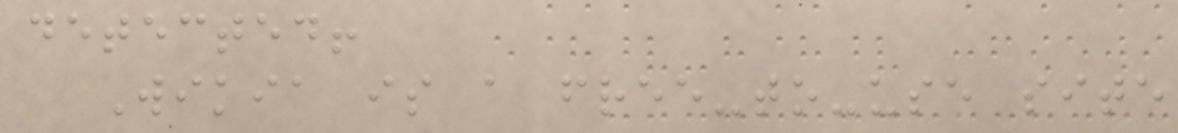detected!
Wikia is a free-to-use site
